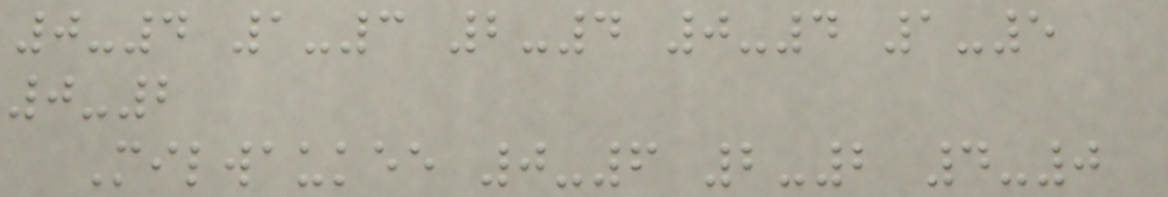0-4 1-3 2-4 0-4 1-5
0-2
Milwaukee 0-6 2-2 4-0
